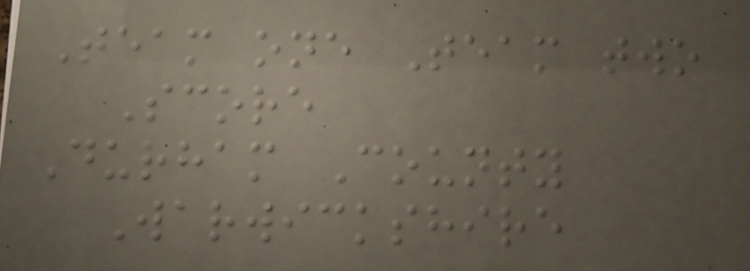Team one Team two
Score
Durham County
Warwickshire
